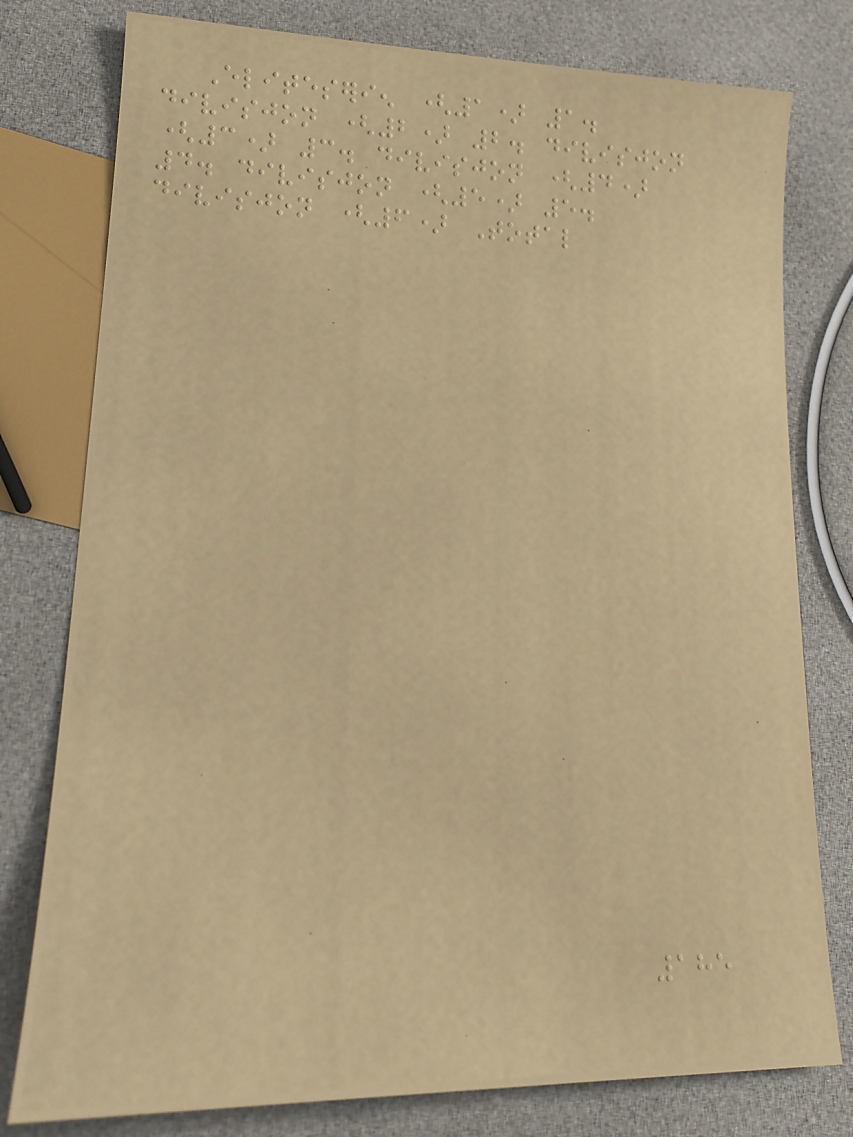Eliteserien (1) 1.
divisjon (2) 2. divisjon
(3) 3. divisjon (4)
4. divisjon (5) 5.
divisjon (6) Total
185
